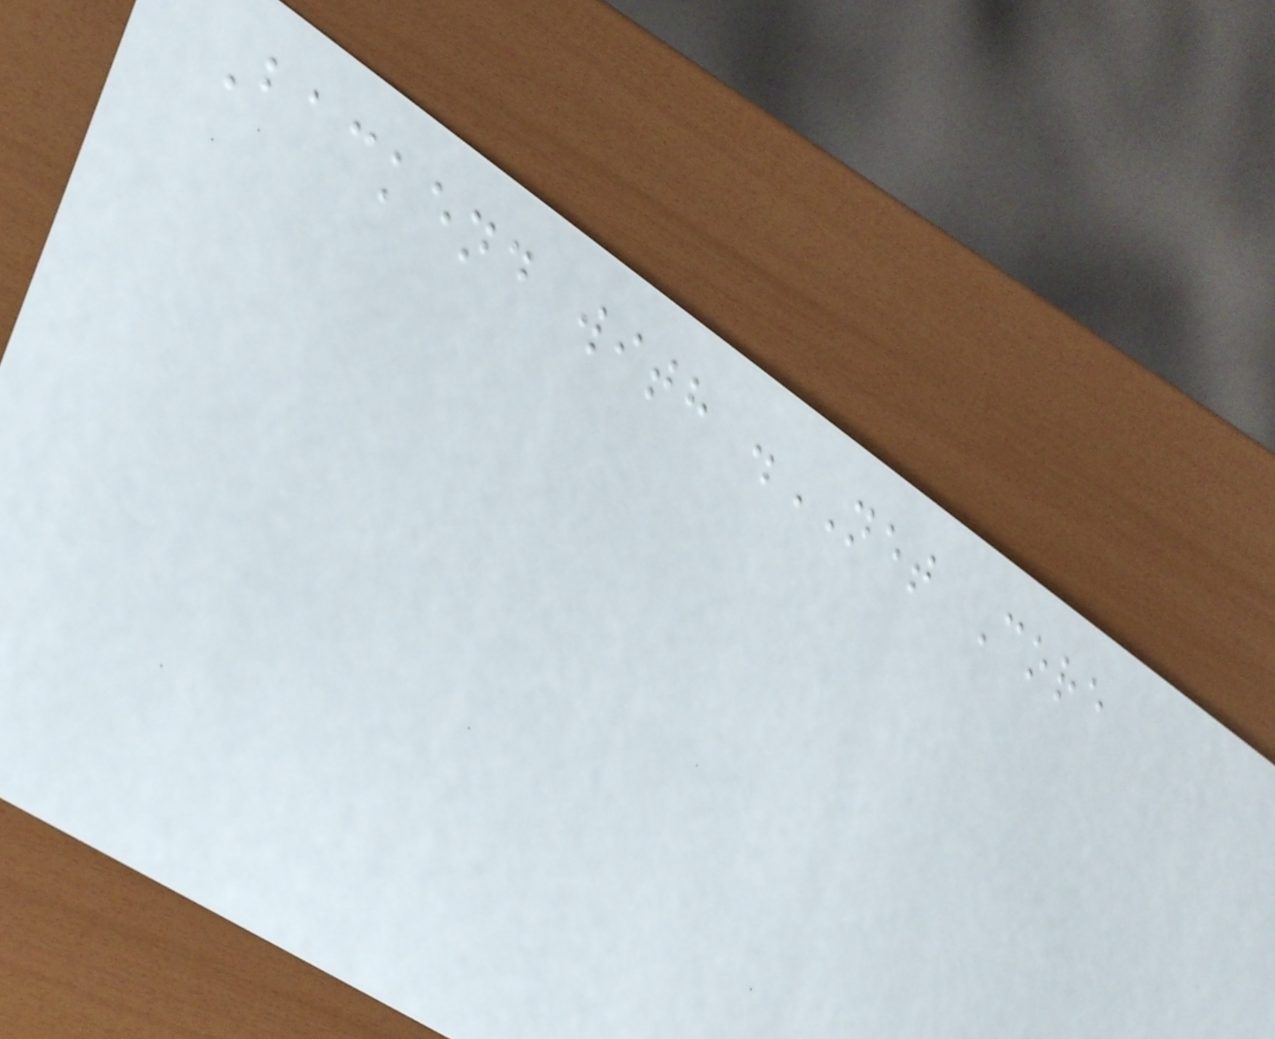Backend with .NET Core
